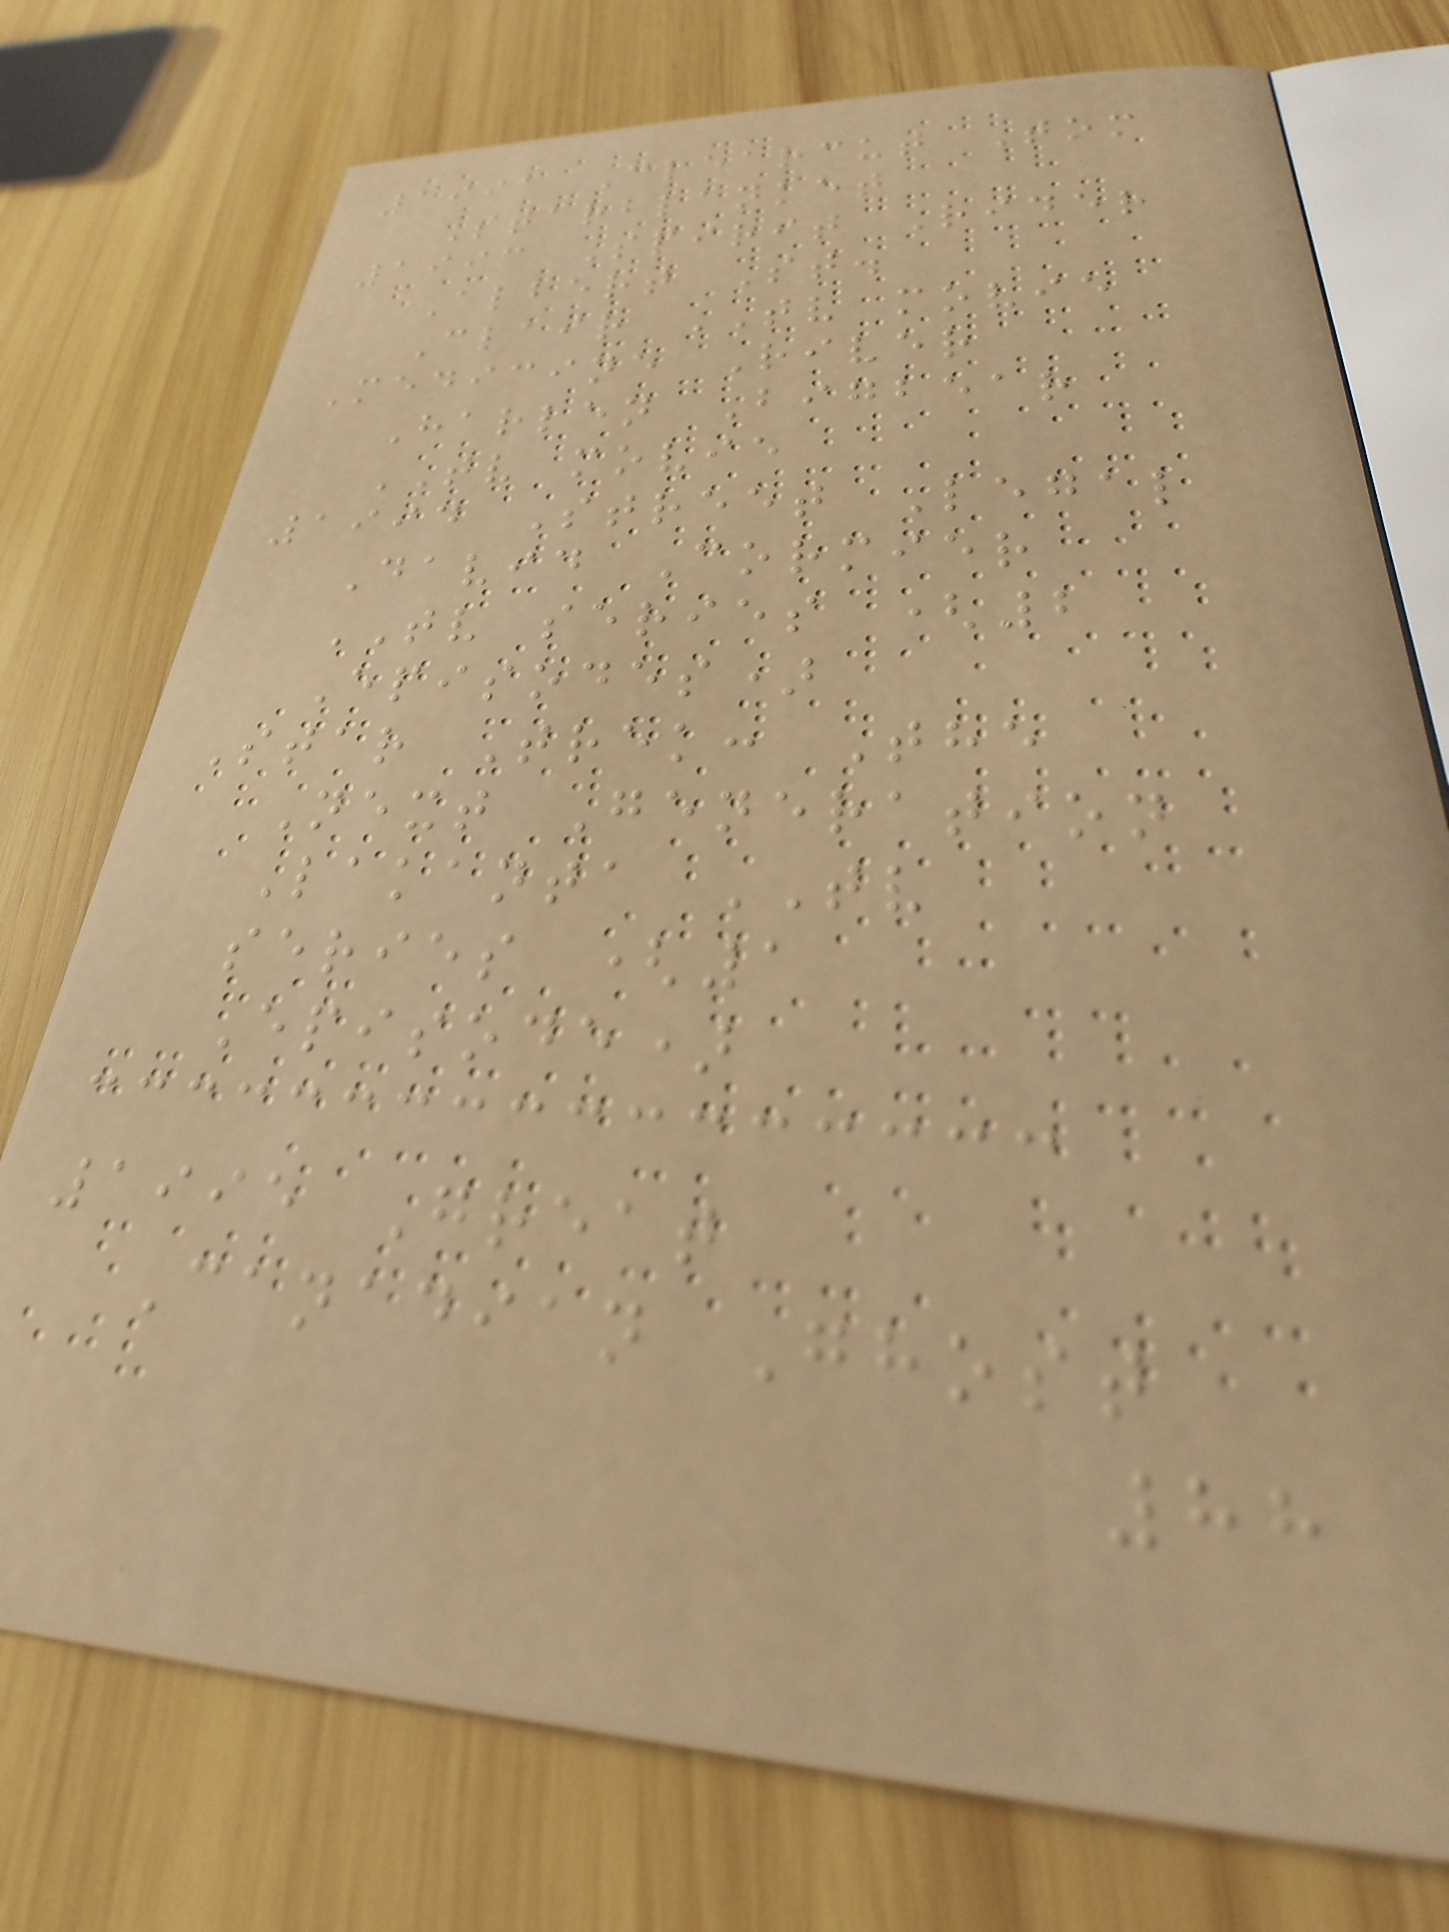1991 Clearcut Tom
Starblanket
1993 Spirit Rider
Albert St.
Clair TV movie
Medicine River
Harlen Bigbear
TV movie
1994 Street Legal
David Cormier
TV series (2
Episodes)
Star Trek: The
Next Generation
Lakanta TV
series (1
Episode)
1995 Great
Canadian Ghost
88
